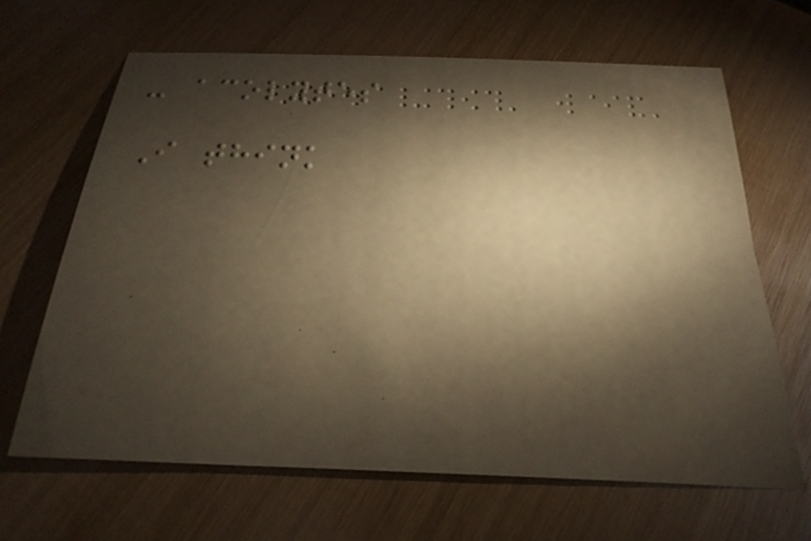- acolytes
I think
